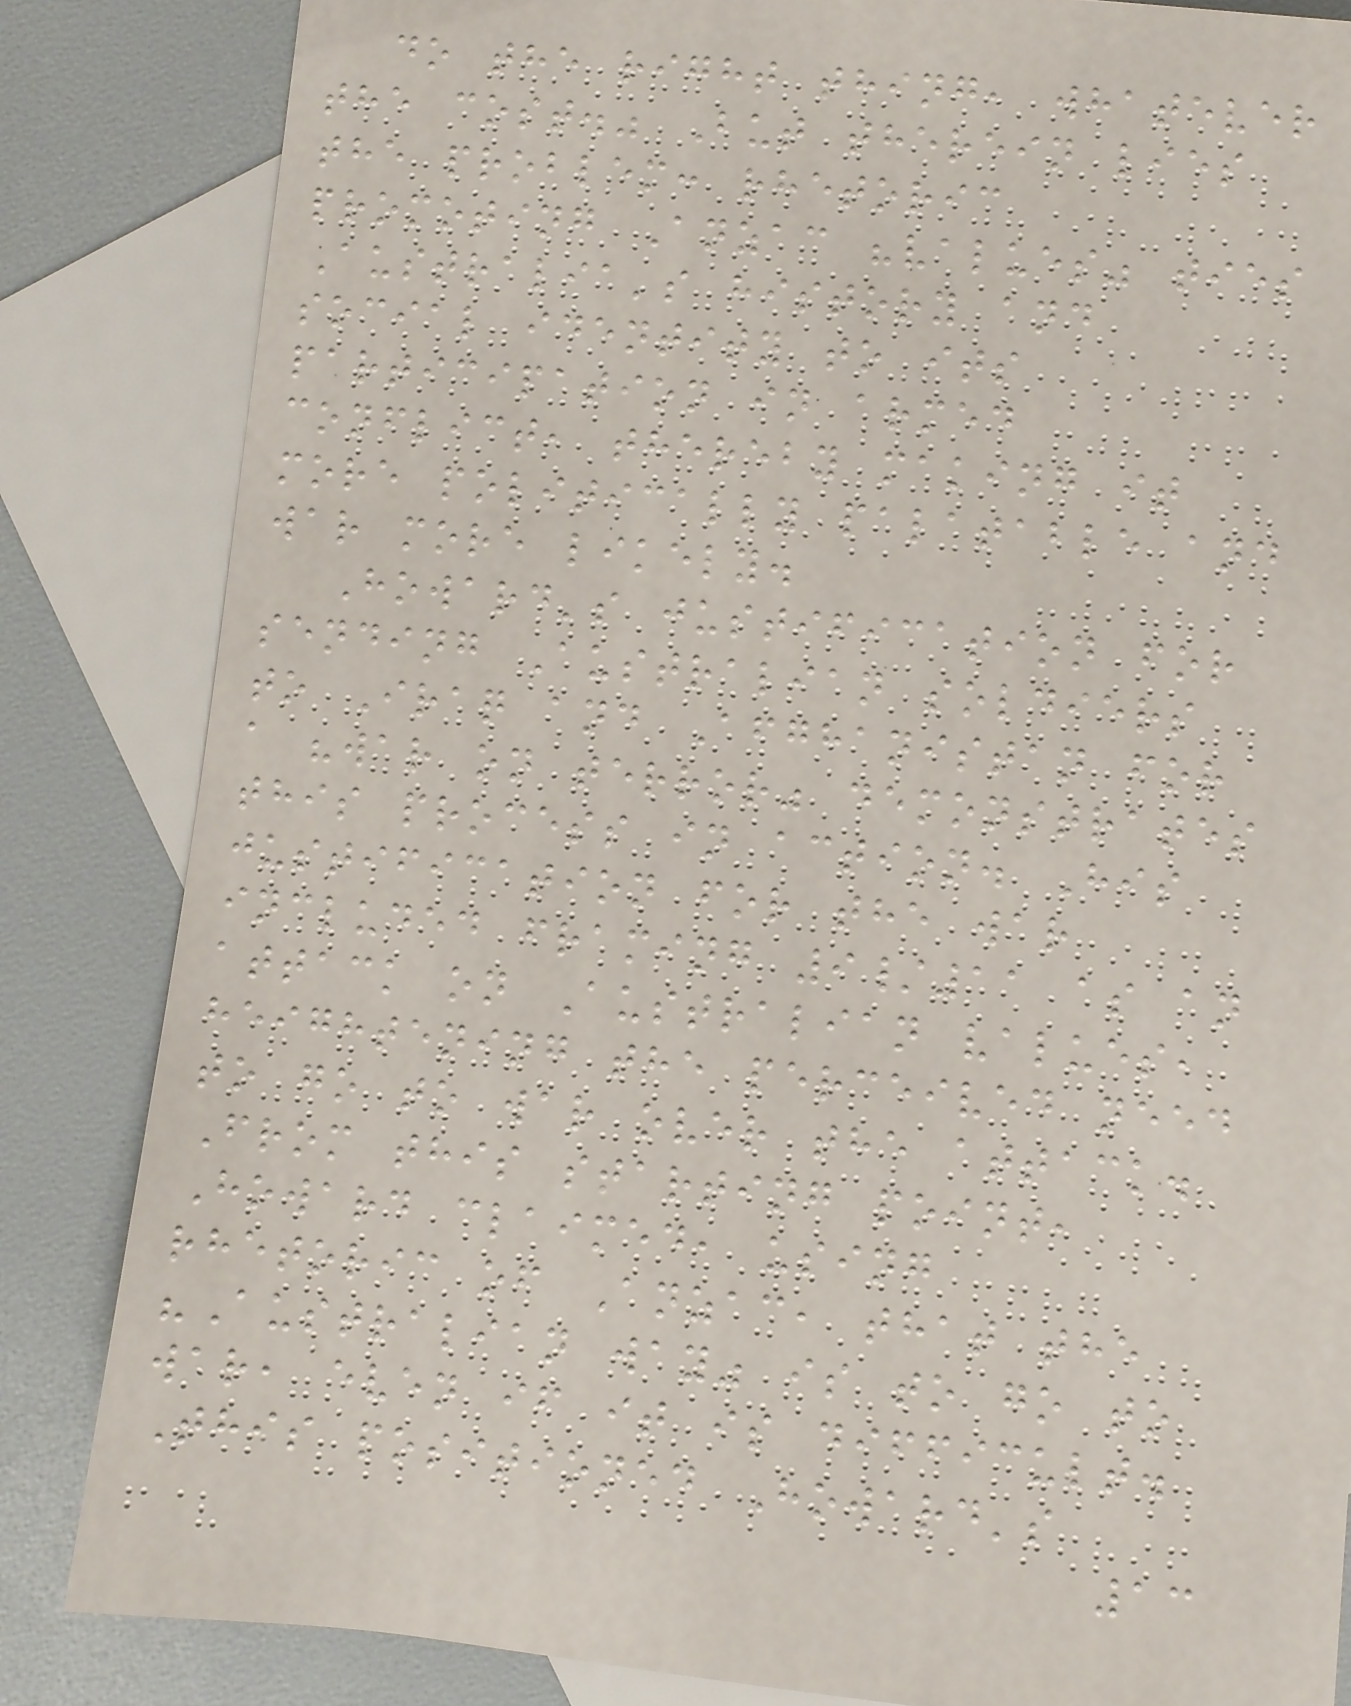do the right thing, whatever
the cost." But therein lies
the problem: rhetoric
promoting Anzac "values" ties
Australia's history and
social identity to its
participation in armed
conflict, thereby making it
more politically palatable and
war more likely.
Howard's justification for
sending Australian soldiers
to Iraq and Afghanistan for
a "war on terror" demonstrates
this process in action. His
justification for the war
included framing 9/11 as an
attack on Australian values,
heightening the perceived need
to go to war over the attack.
From this starting point,
Howard claimed, using
rhetoric of Anzac, that the
"Australian way" is to go to
war, even if it is difficult.
This positioned Howard's
13
